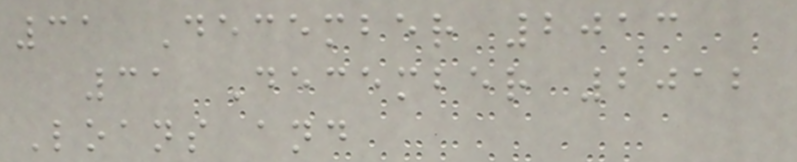31 December 2013
31 December 2012
Loans and
